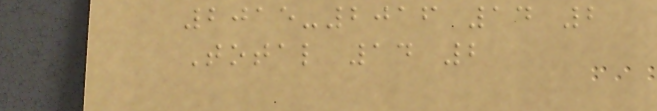2015-2016 14 2
Total 14 2
